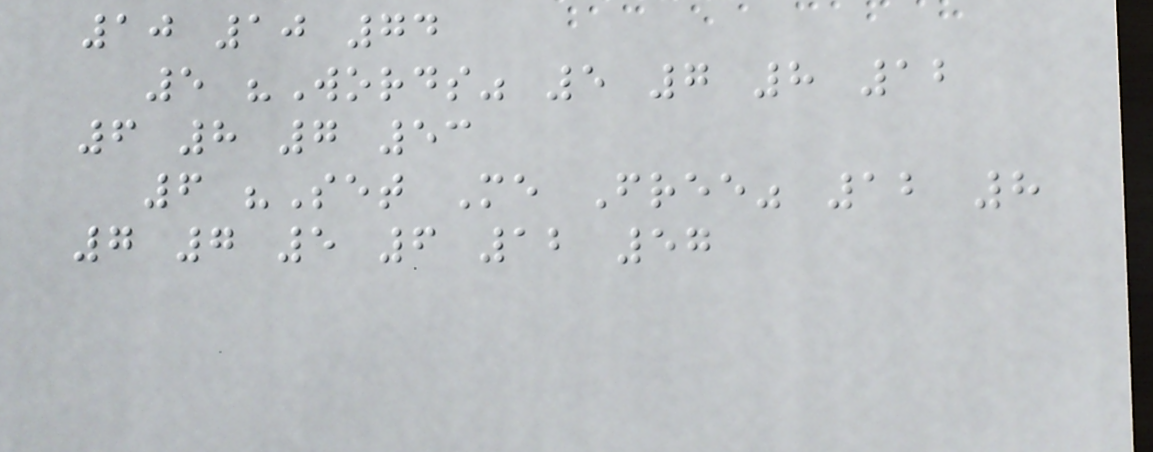10 10 74
5 "Words" 5 7 8 12
6 8 7 53
6 "Set Me Free" 12 8
7 7 5 6 12 57
